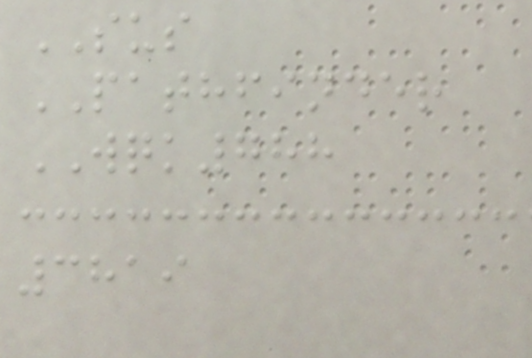SUS
PATHFINDER
WQK788
3819
